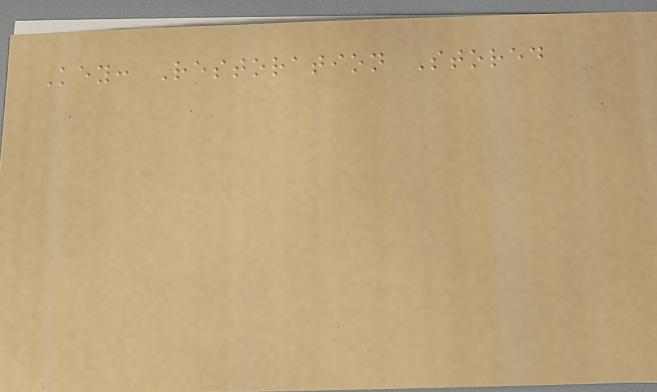Key: Restoration Stored
